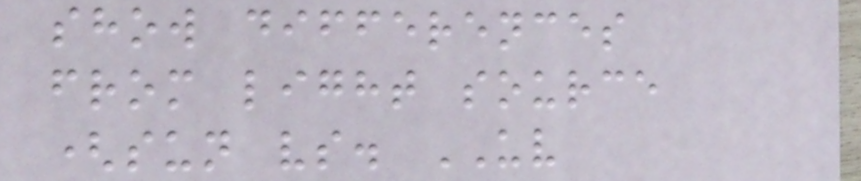show differences
from light source
(sun vs. UV
